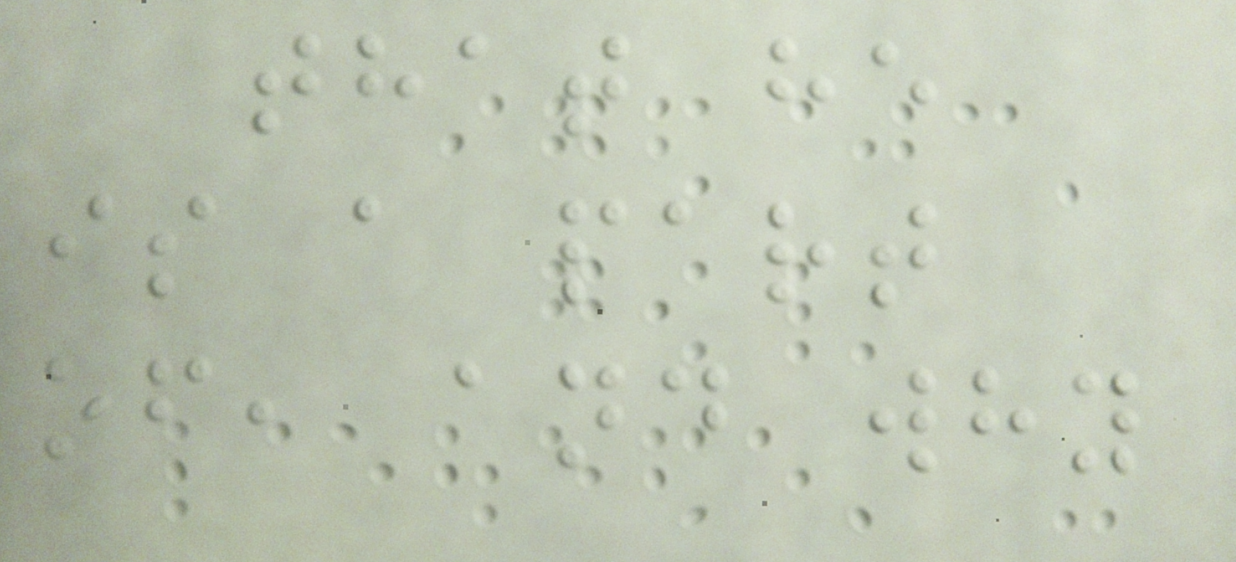that he
is a part
of, and why
